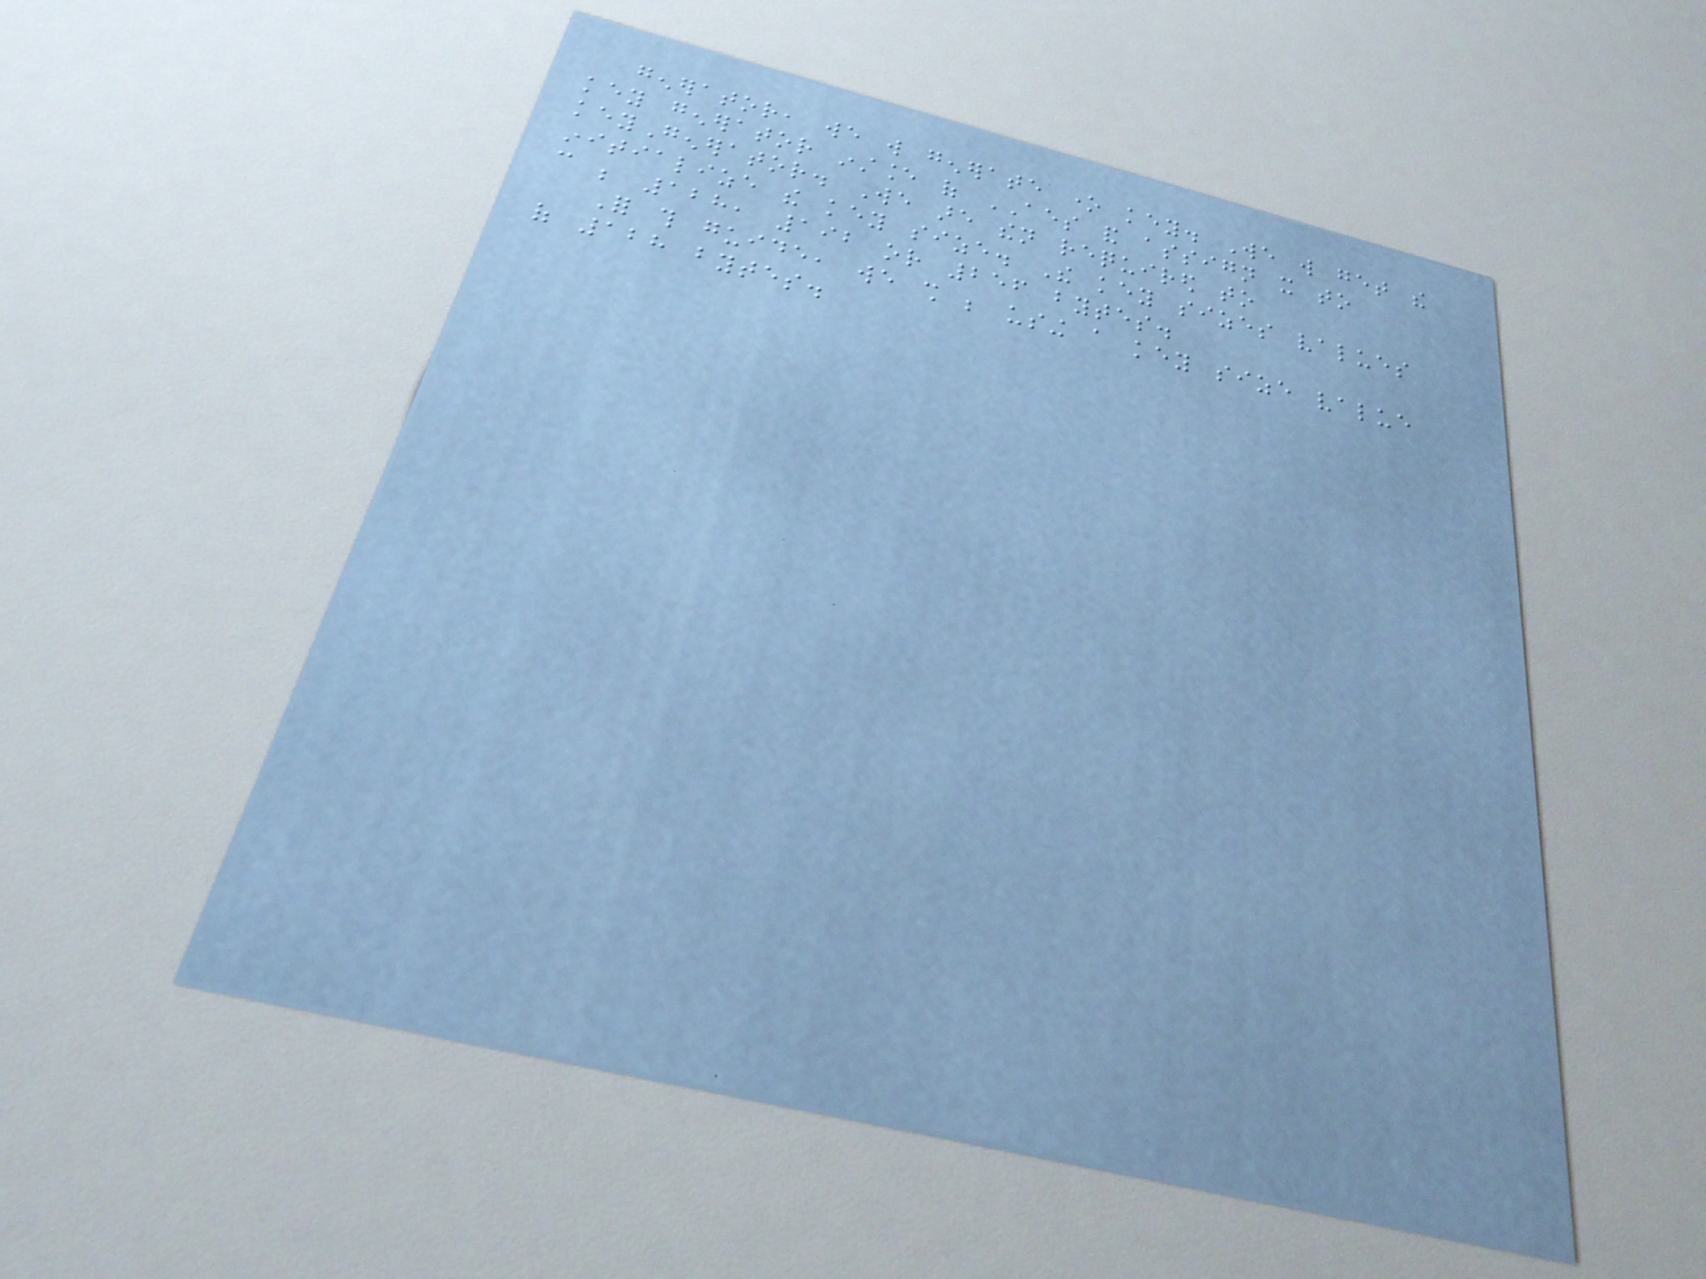generator, we will generate one key. We will get the
key generator instance of AES and assign it to
keyGenerator. We are then required to
initialize the key size. The key sizes values
can be 128, 192 or 256 bytes.
For this guide, we shall be using a key size value
of 128 bytes.
